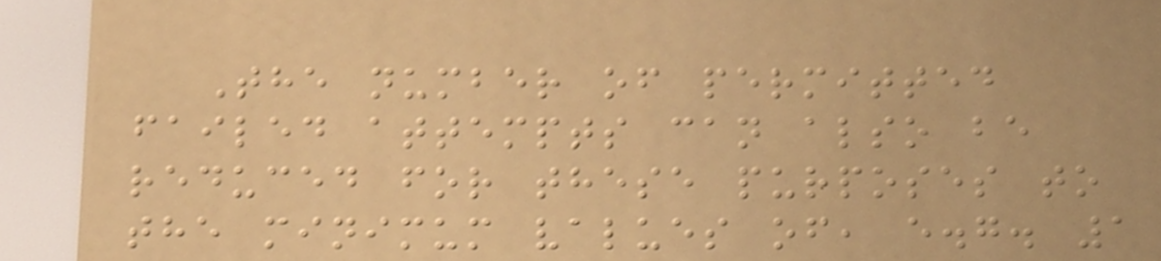The number of permitted
failed attempts can also be
reduced for these purposes to
the minimum values of, e.g. 1
